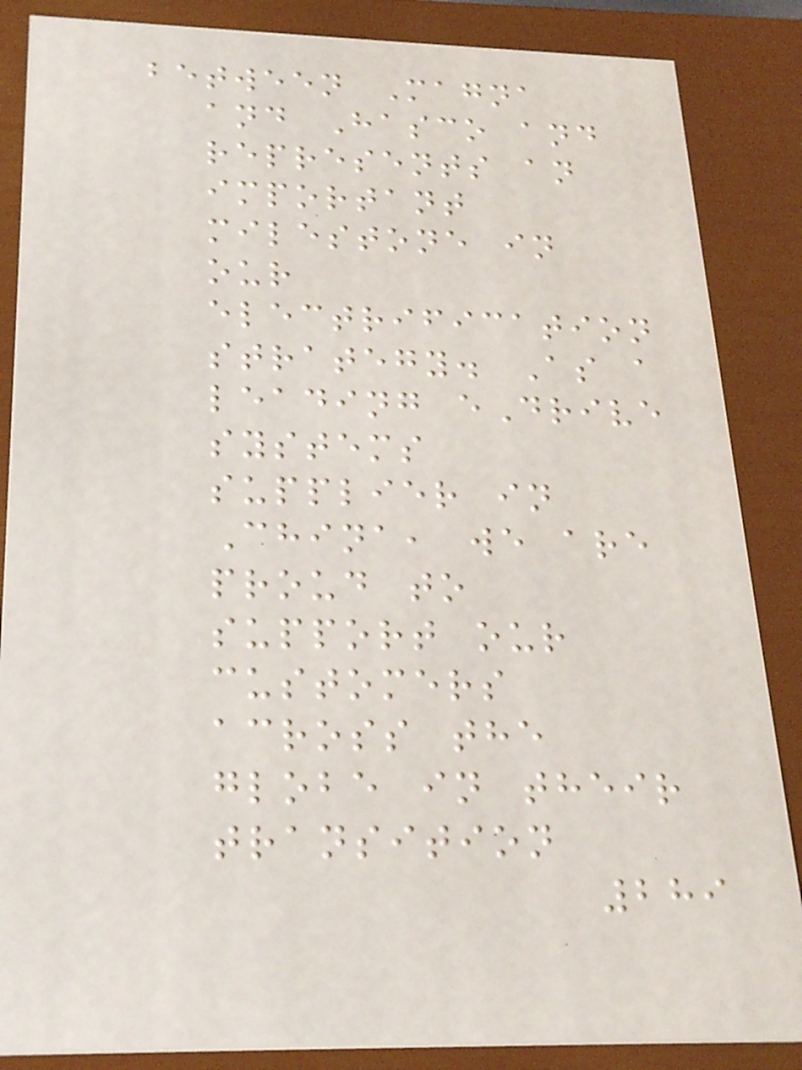between Magna
and Hasco and
represents an
important
milestone in
our
electrification
strategy. As a
leading eDrive
systems
supplier in
China, we are
proud to
support our
customers
across the
globe in their
transition
289
